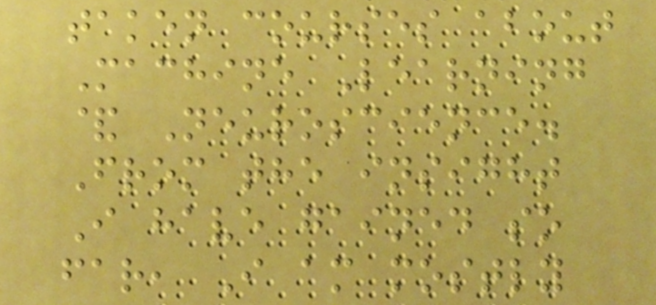taken courses about
Machine Learning
& Neuroscience.
From the insight
I have gained so
far, I am mostly
